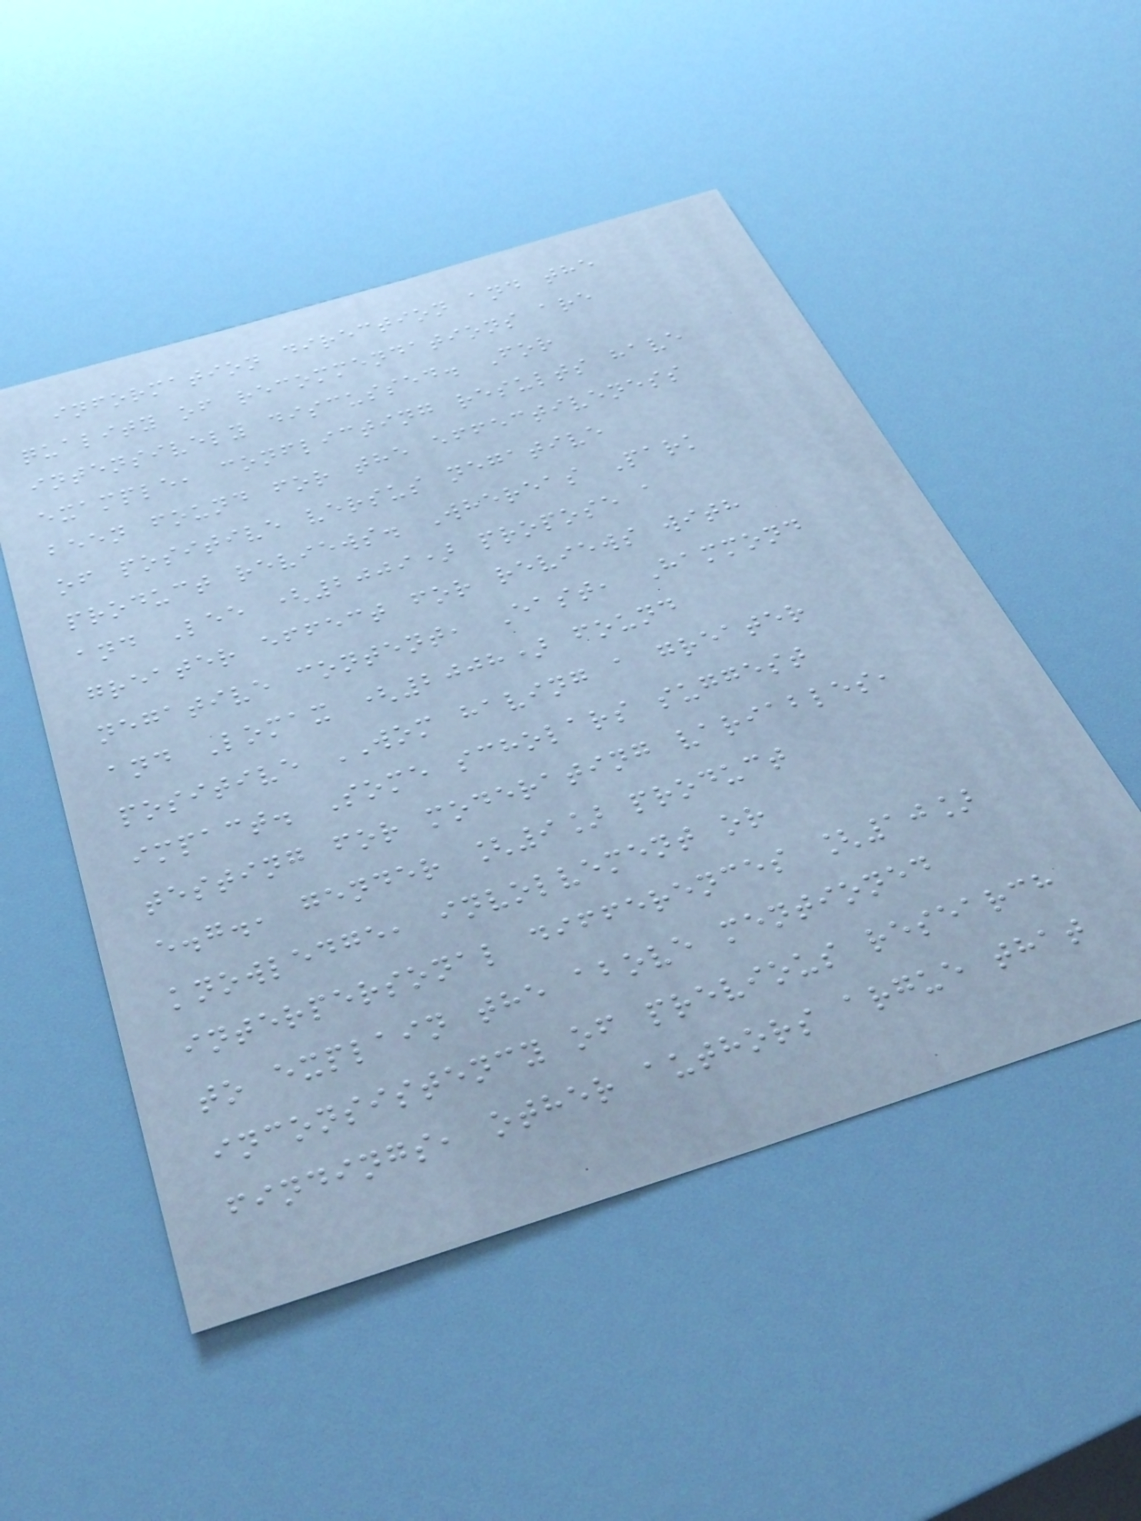information direction and the
quality of recommendations are
intensively discussed. For
example, conflicting results have
been found for the effectiveness
of positive versus negative
product reviews. Whereas Park
and Lee (2009) propose a
greater effect for reviews with
negative content, East, Hammond
and Lomax (2008) found
positive WOM having a greater
impact. Some scholars suggest
testing for moderating variables,
e.g., gender [9] product
knowledge, involvement or
interpersonal differences [10]
to explain the above mentioned
inconsistency of previous research
findings, other authors argue that
